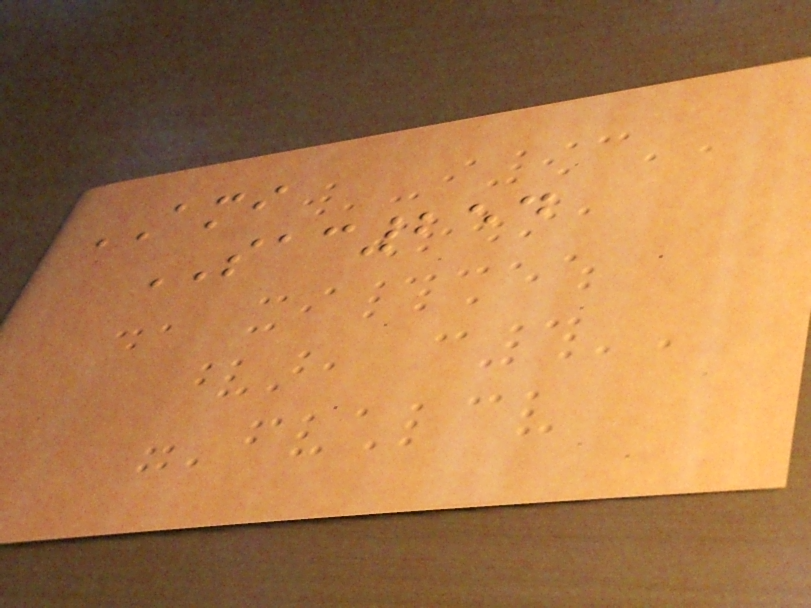AMI
SAC254
